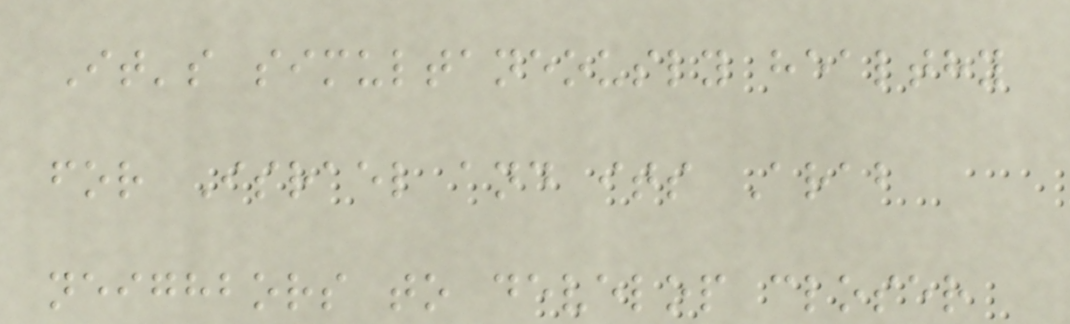It's simultaneously healthy
for Israel and its Arab
neighbors to develop closer
